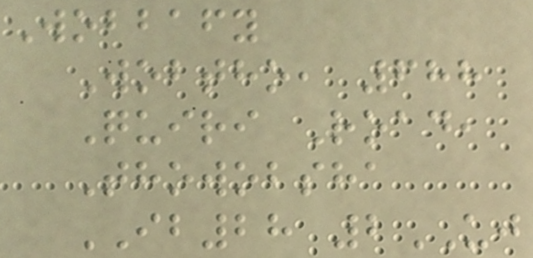Wobbafy
Wobtho, 688
Quiri Road,
Thowobsha
IB28 2UJ
